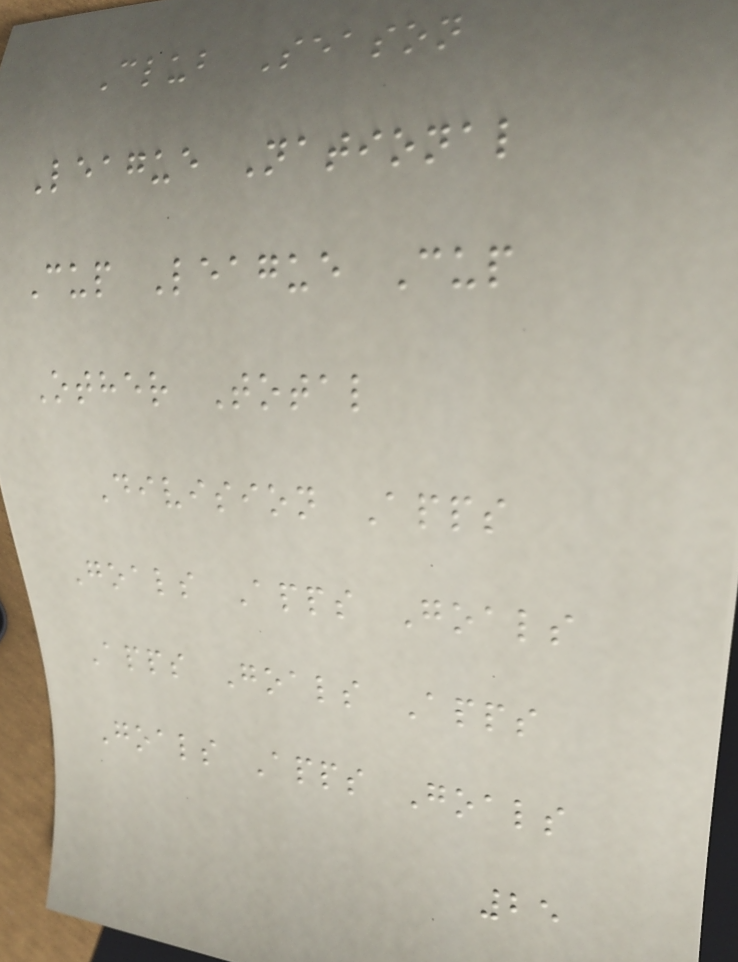Club Season
League National
Cup League Cup
Other Total
Division Apps
Goals Apps Goals
Apps Goals Apps
Goals Apps Goals
25
